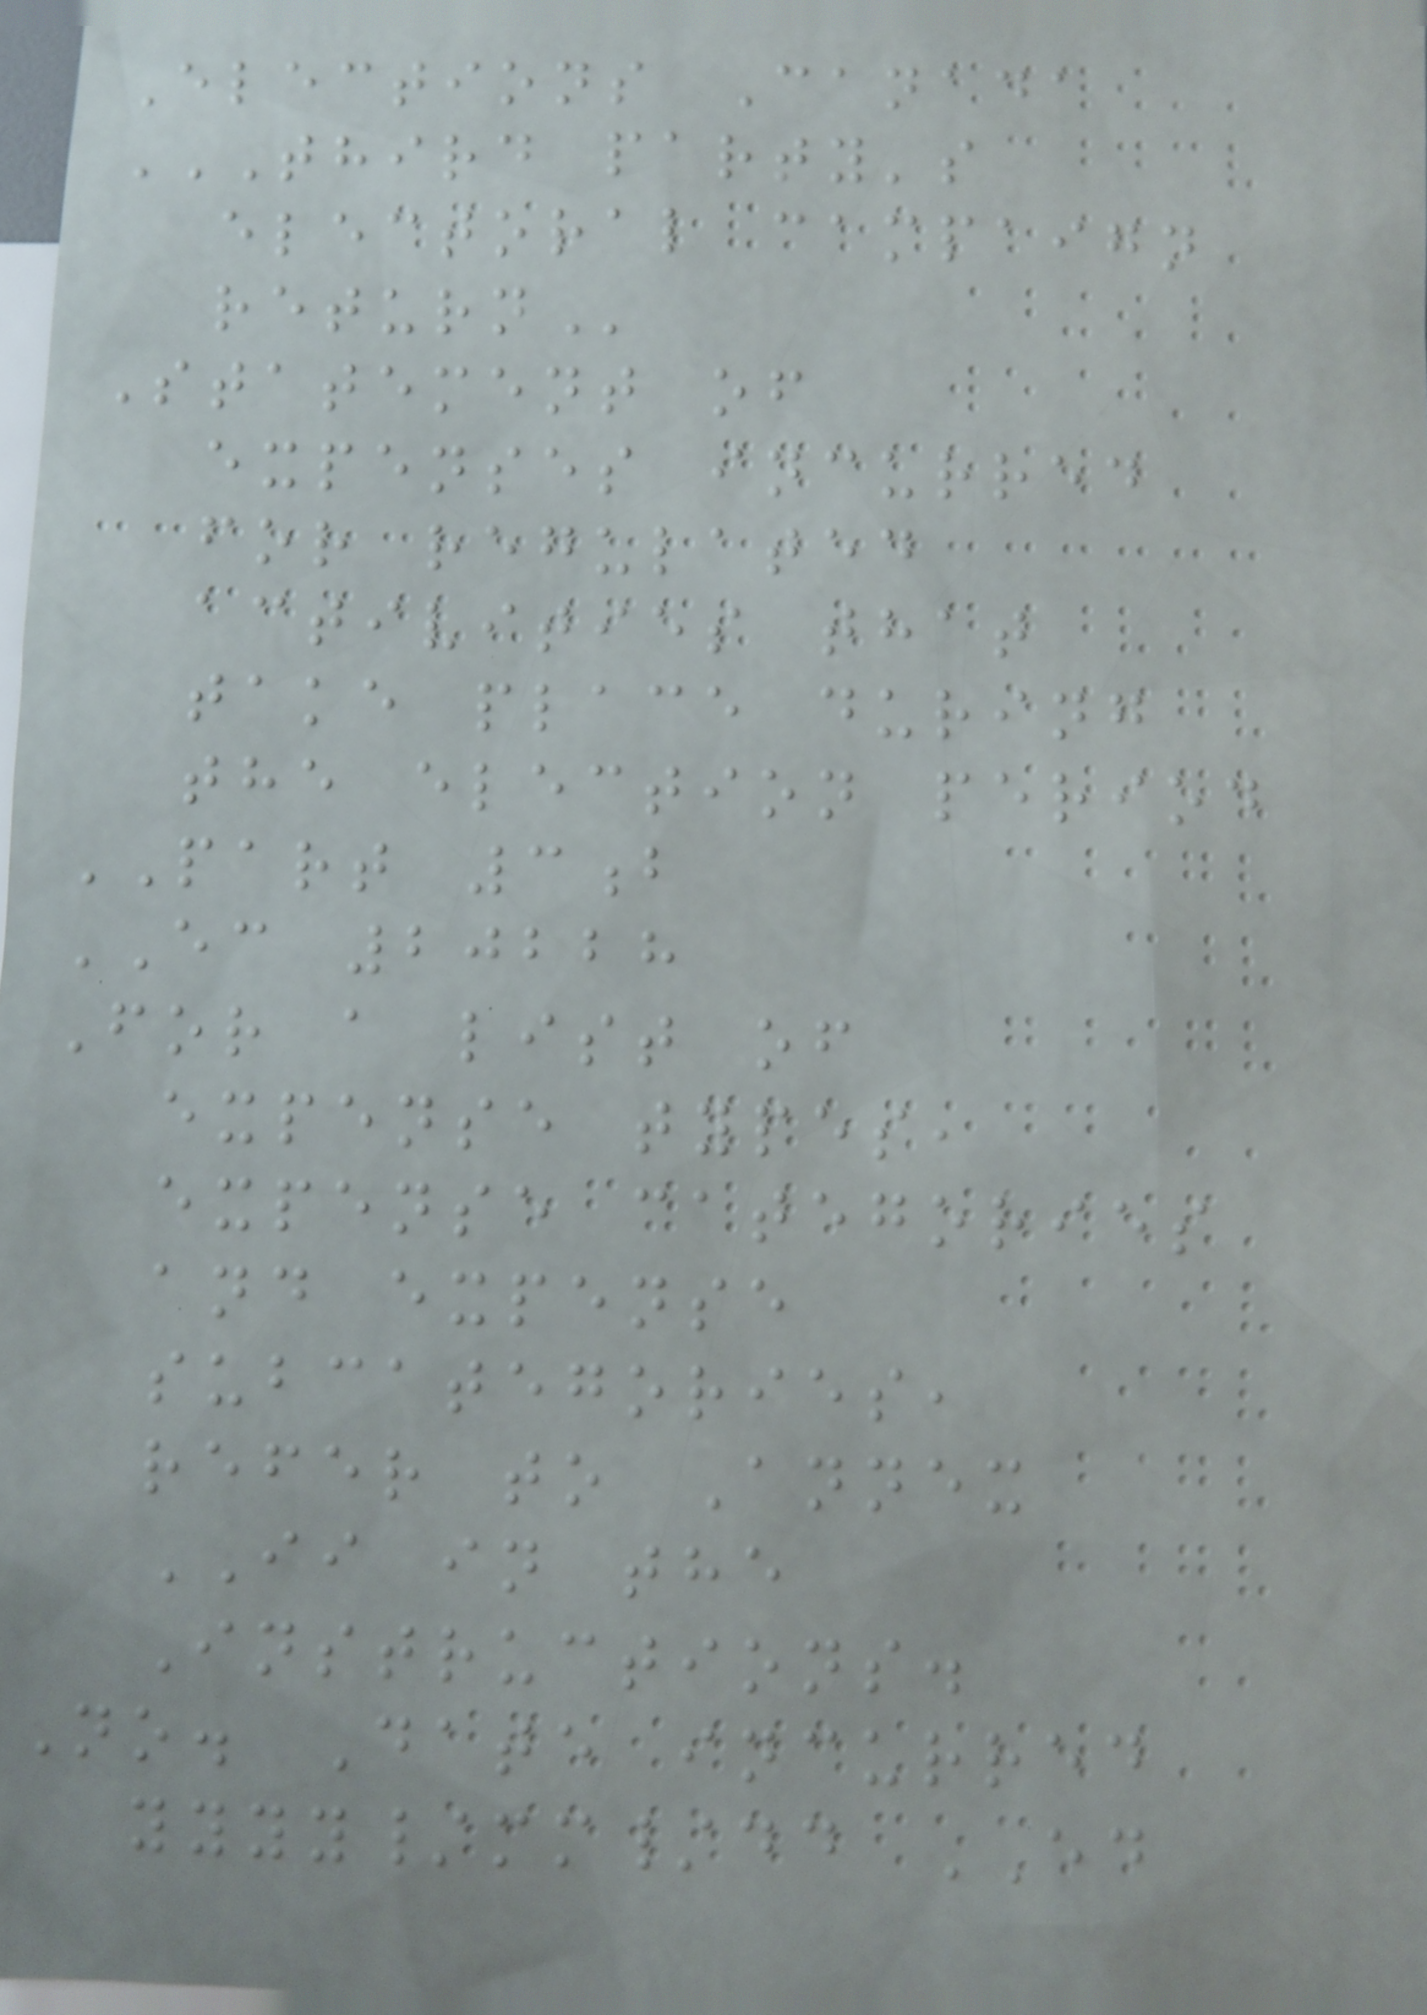Elections Canada
THIRD PARTY'S
ELECTORAL CAMPAIGN
RETURN
Statement of
expenses incurred
for regulated
activities that
take place during
the election period
PART 3b
EC 20228
For a list of
expense types,
expense categories
and expense
subcategories,
refer to Annex
II in the
Instructions.
No. Date incurred
yyyy/mm/dd ED
